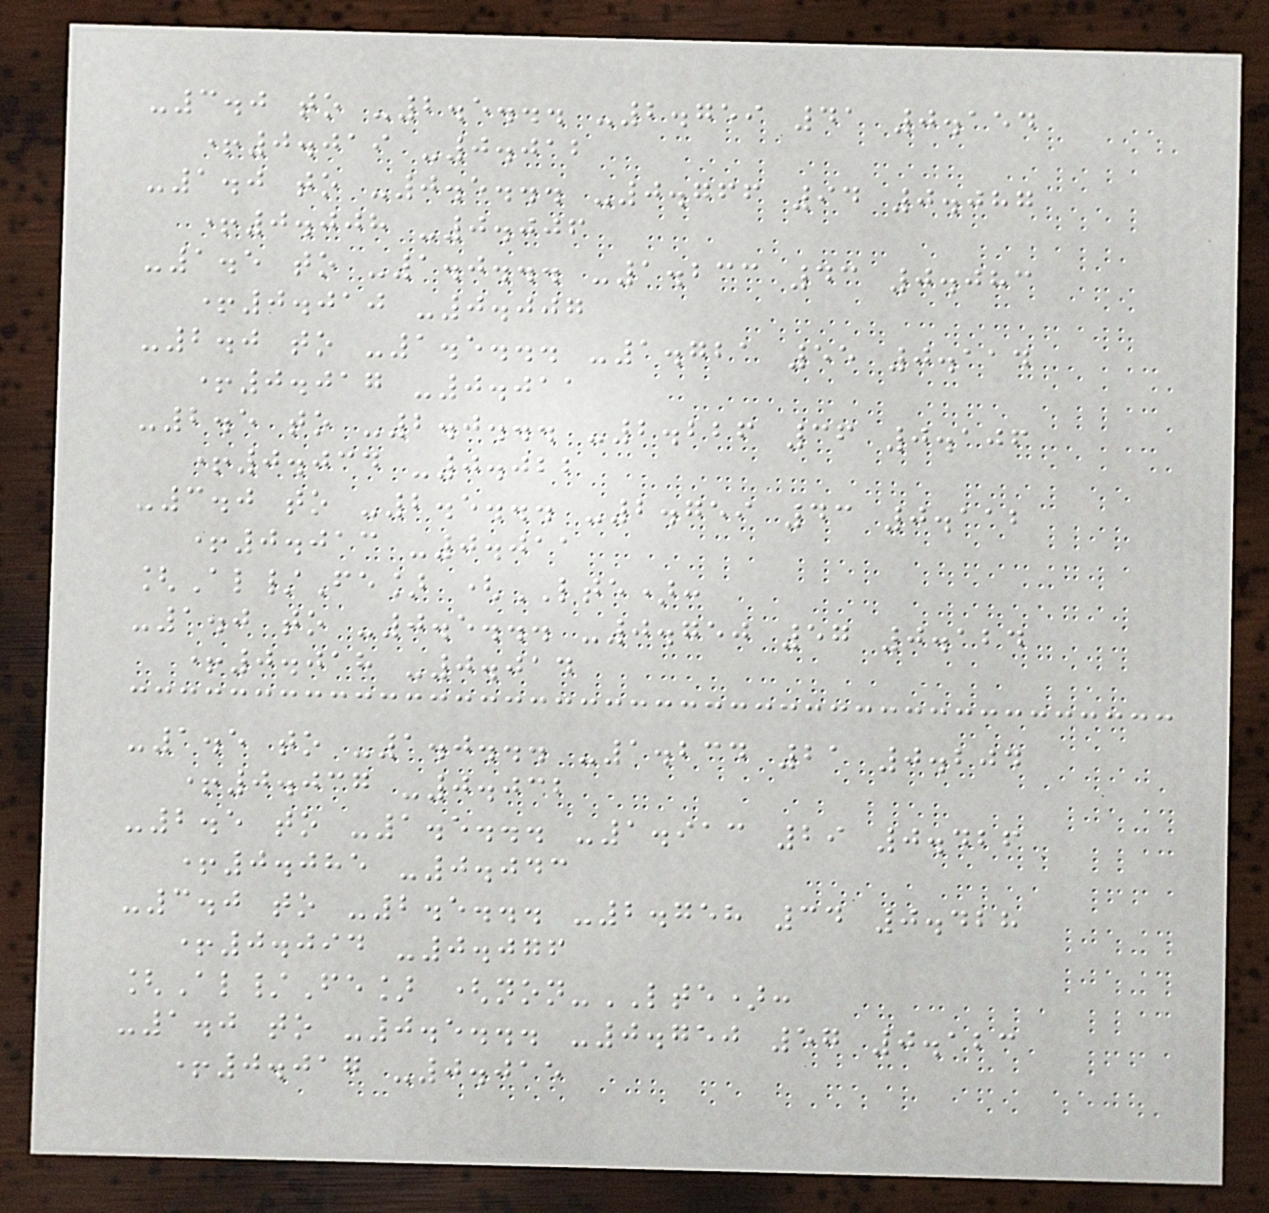-3.0 to -2.5... -2.759 41 0.154
+0.019 -0.012
-1.0 to -0.5... -0.766 94 0.087
+0.008 -0.006
-1.5 to -1.0... -1.233 43 0.083
+0.010 -0.007
-2.0 to -1.5... -1.721 55 0.114
+0.017 -0.011
-2.5 to -2.0... -2.226 36 0.106
+0.034 -0.022
-3.0 to -2.5... -2.759 43 0.112
+0.013 -0.011
[Al/Fe] (LTE):
-1.0 to -0.5... -0.750 57 0.124
+0.018 -0.014
-1.5 to -1.0... -1.234 21 0.204
+0.037 -0.032
-2.5 to -1.5... -1.913 29 0.426
+0.085 -0.043
-3.0 to -2.5... -2.758 34 0.428
+0.094 -0.076
[Al/Fe] (non-LTE):
-1.0 to -0.5... -0.750 57 0.123
+0.017 -0.015
